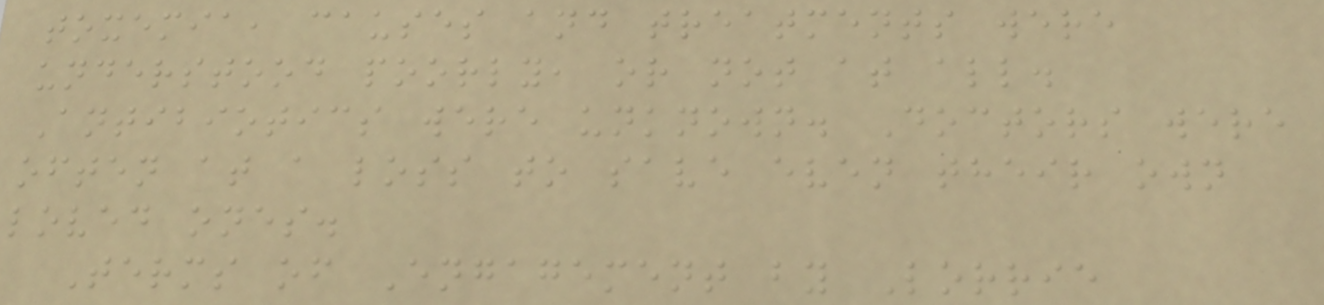toxemia, causes and treatments were
understood poorly, or not at all.
Antibiotics were unknown. Doctors were
often at a loss to save even their own
loved ones.
Terms of Engagement by Lorrie
